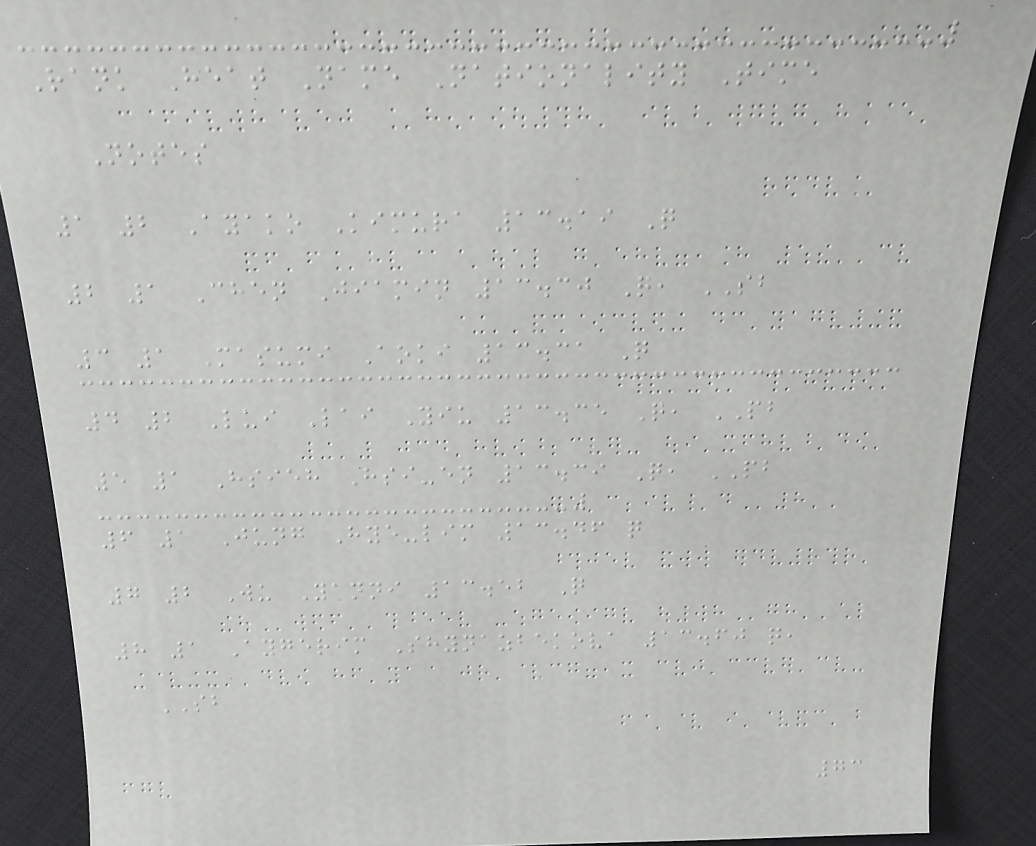Rank Heat Name Nationality Time
Notes
1 2 Ayako Kimura 13.19 Q
2 1 Chen Jiamin 13.30 Q, SB
3 1 Masumi Aoki 13.31 Q
4 2 Lui Lai Yiu 13.35 Q, PB
5 1 Hsieh Hsi-en 13.39 Q, PB
6 1 Jung Hye-lim 13.46 q
7 2 Wu Yanni 13.52 Q
8 1 Aygerim Shynazbekova 13.60 q,
SB
73
